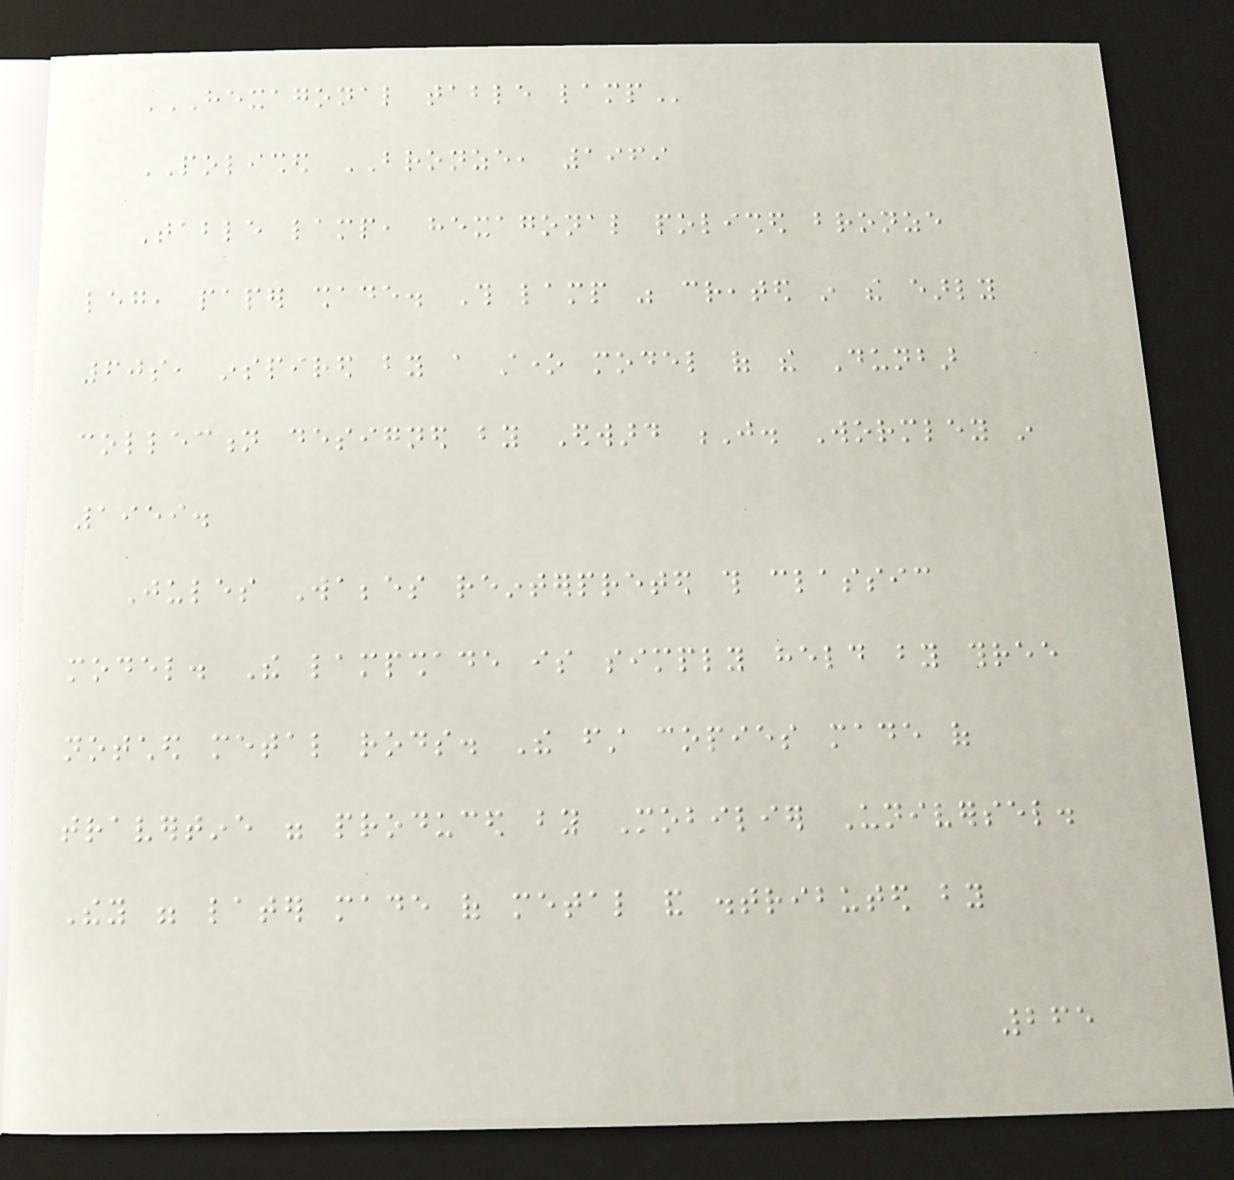HEXAGONAL TABLE LAMP
POLISHED BRONZE, 1969
Table lamp, hexagonal polished bronze
leg, paper shade. This lamp was created in the early
60s, inspired by a stone model of the Dunbar
collection designed by Edward J. Wormley in
1959.
Jules Wabbes reinterpreted this classic
model. The lampshade is simply held by three
notched metal rods. The first copies made of
travertine were produced by Mobilier Universel.
They were later made of metal and distributed by
265
